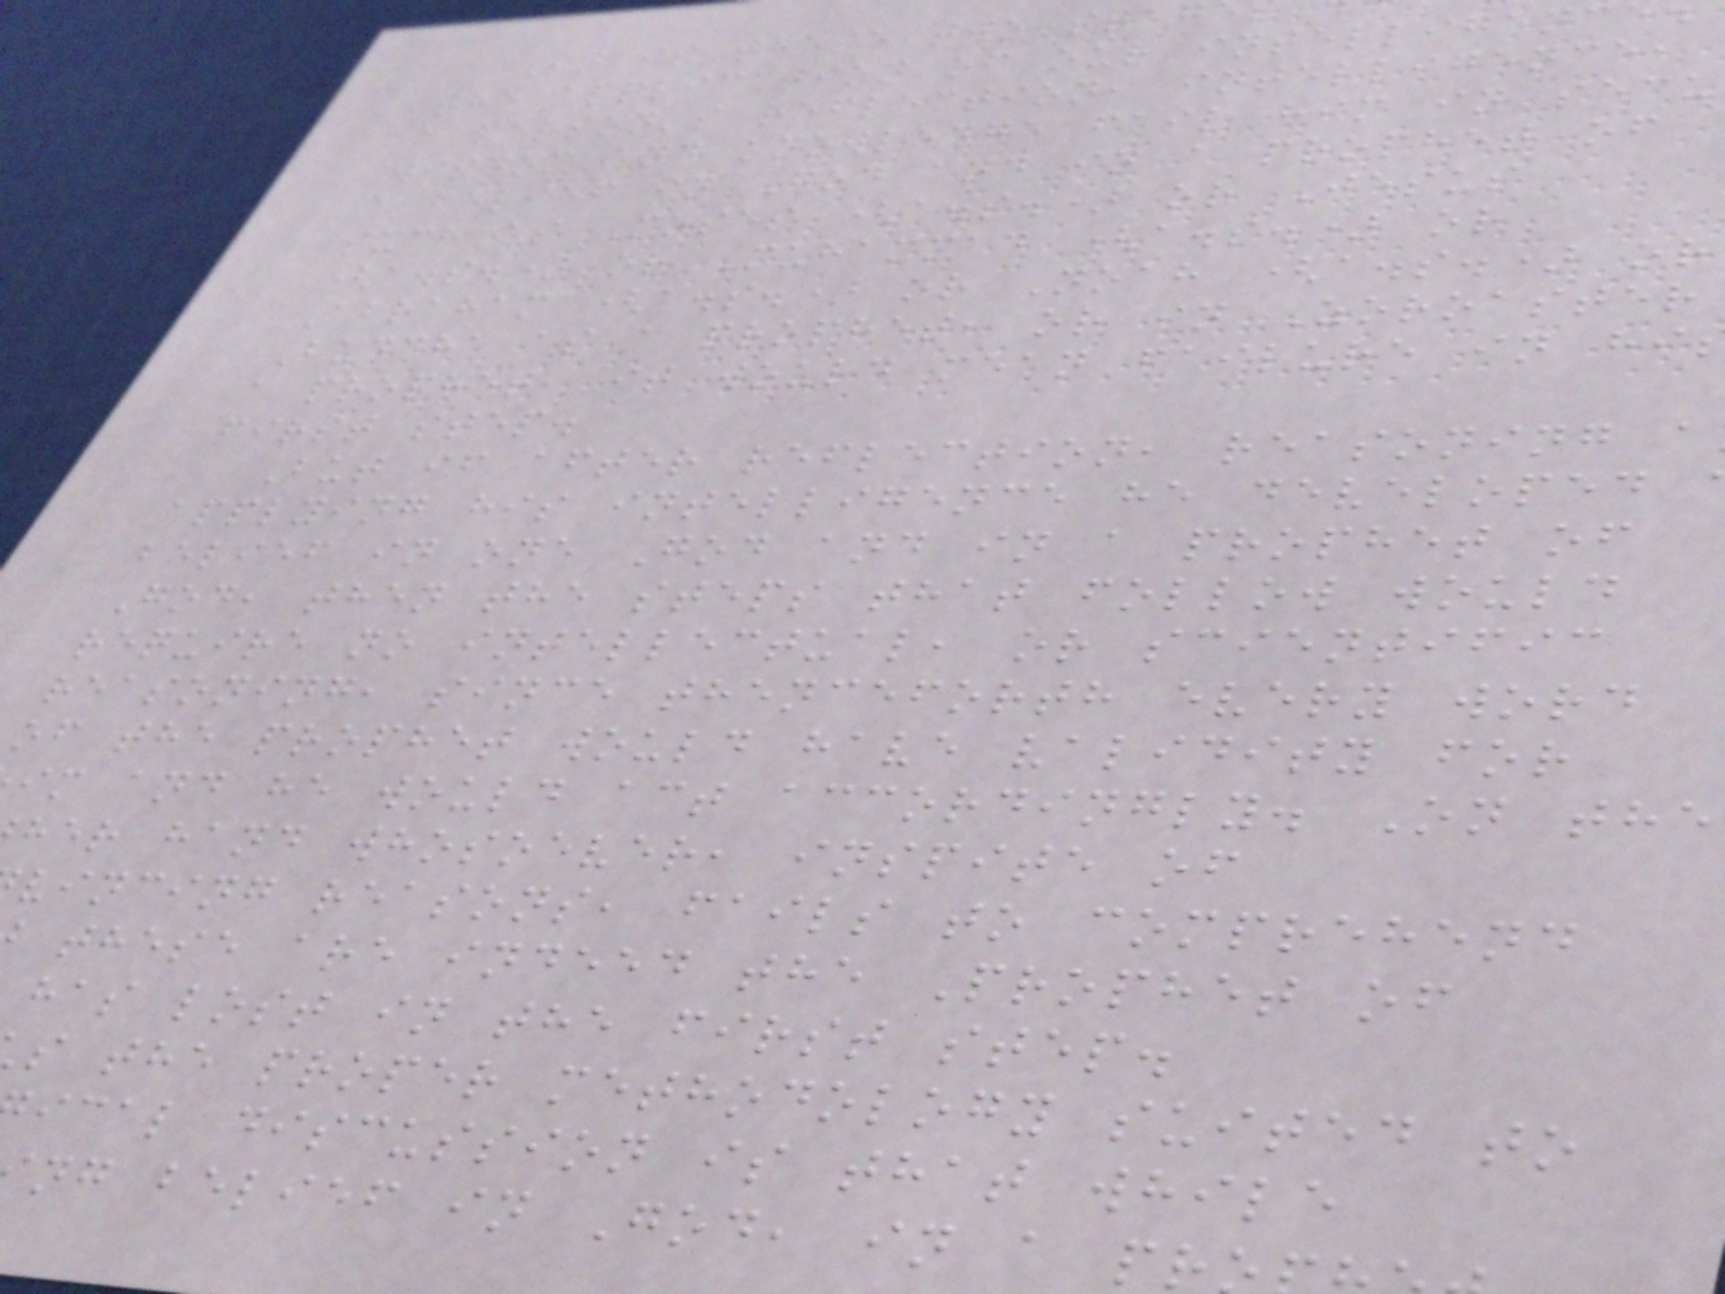It is these two sta
the application of our intelligenc
a person's reflection, intelligence,
wisdom and knowledge fail him in secu
a belief in God and in a prophet of
such as Moses (a.s.) or Jesus
(a.s.) or Muhammad (a.s.) or
Abraham (a.s.) or Noah (a.s.) or
Buddha as a prophet, or in Zoroaster
a prophet, it would mean failure in hi
first step.
But if after reflection, reasoning a
applying his intelligence he developed
belief in one God and in a prophet of
God, then the steps that follow would
require no intellectual, or scientific
reasoning, since thenceforth every word
of the prophet would have validity for
im and he would act accordingly. On the
her hand whosoever, inspite of
vincing reasons, fails to comprehend
these are indeed the Prophet of
has lost in the first step.
s the proper methodology suited to
ical discussion is that while
ng belief in God, in a pr
